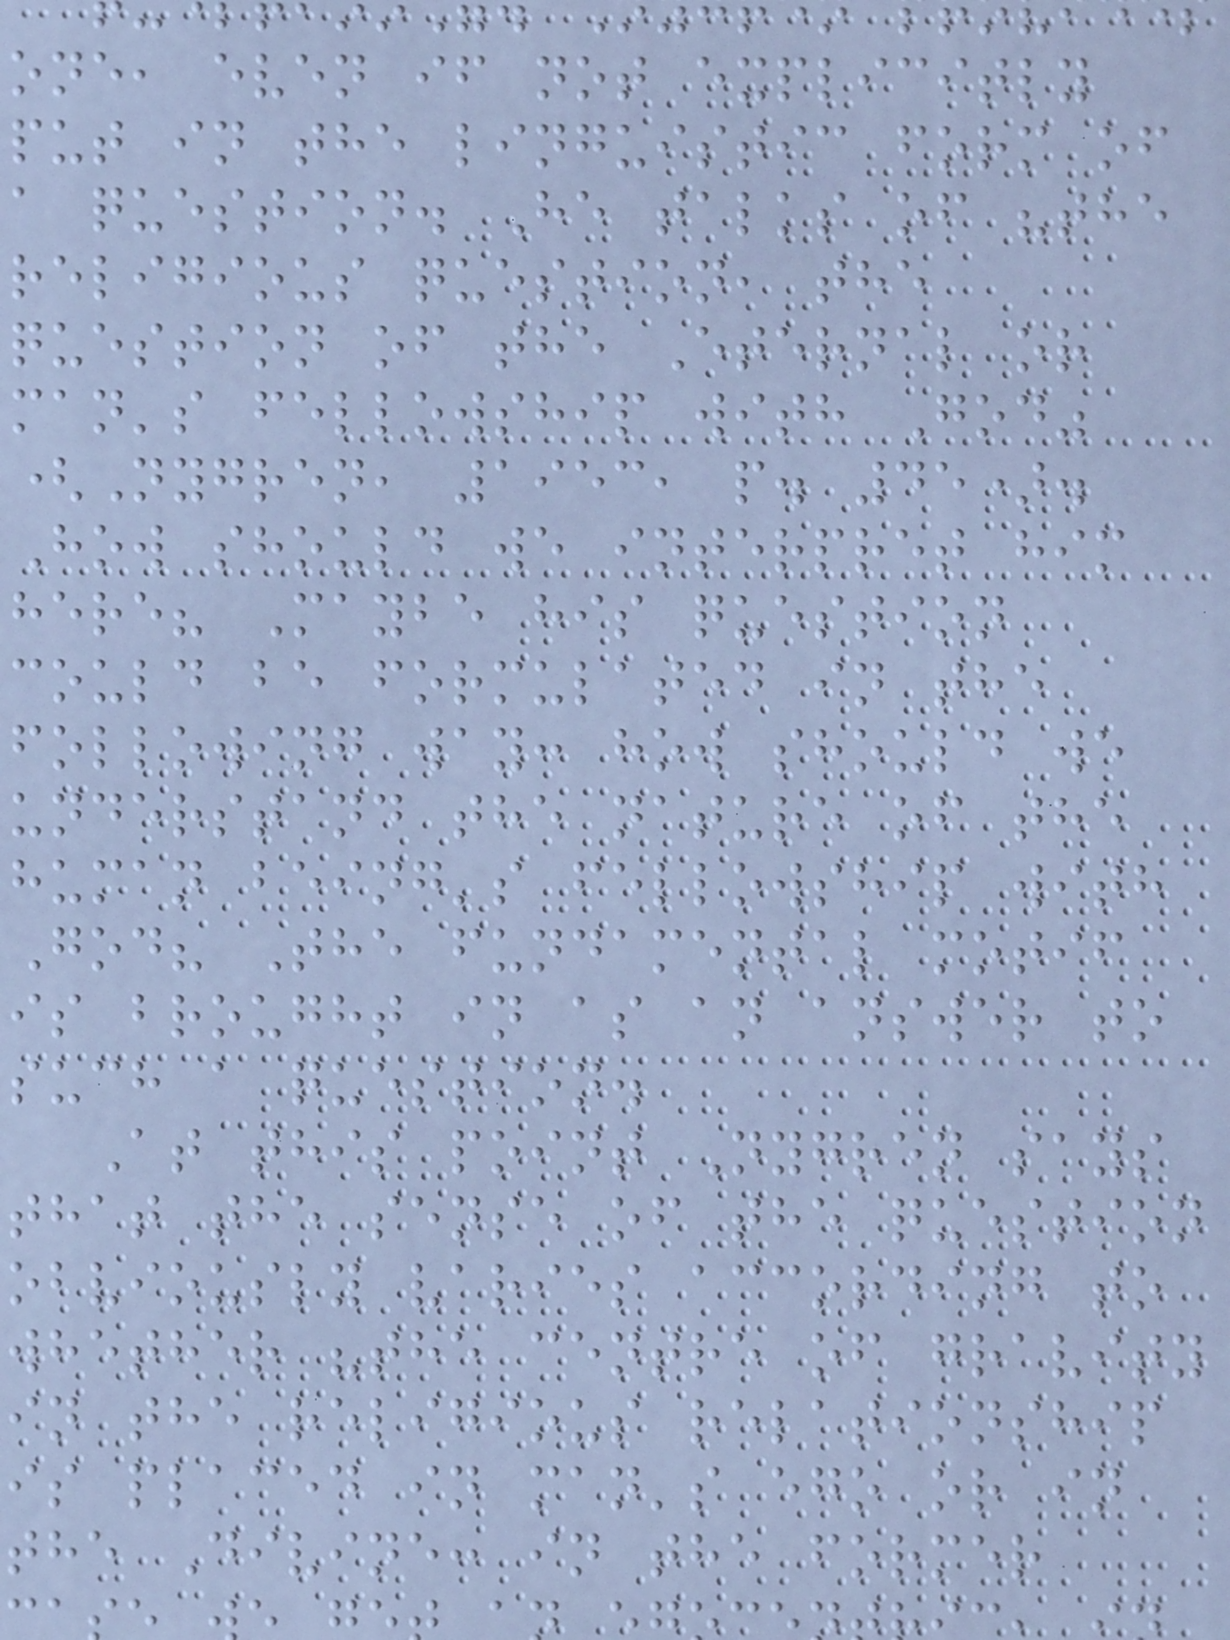one, even if not explicitly
put in the linguistic form of
a question. He talks of "the
religious question, the
question of the Eternal or
man's fellowship with God"
(Nygren, 1953, p. 45).
How should we interpret him
here? Maybe his question
could be formulated in the
following way: how should we
understand the nature of the
human being's fellowship with
God? The fundamental motif
is brought in as an answer to
such a question.
At this point Nygren says
that the sense of the question
obviously varies according to
whether "the centre of gravity
in the religious relationship
is placed in man's ego or in
the Divine: in the former
